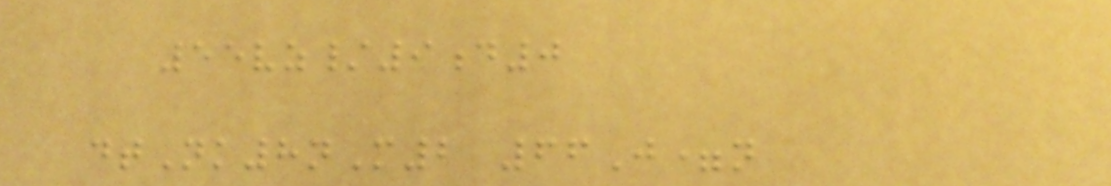55vz/9d0
dtNk8nM2 66J=n
